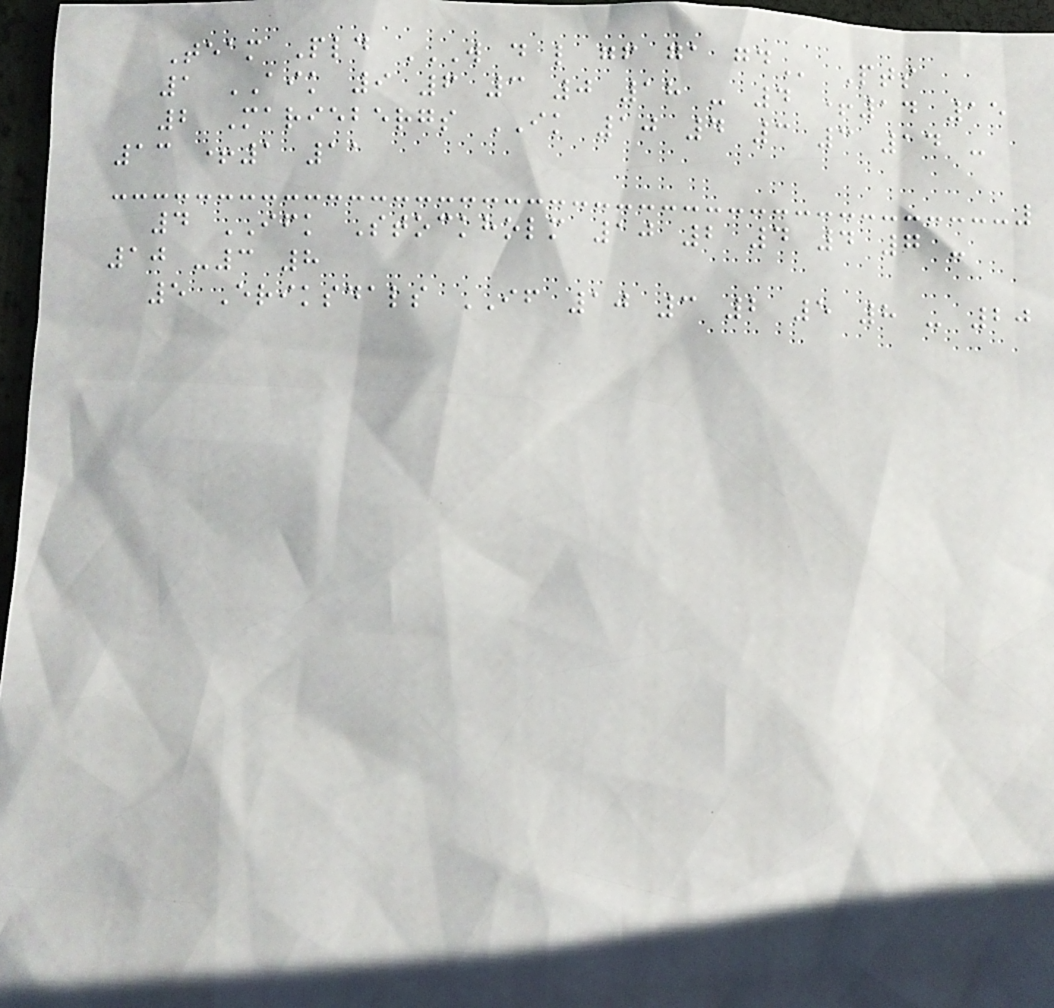Team Pld W D L GF GA GD Pts
1 AIK 9 6 3 0 18 - 4 +14 15
2 Mariebergs IK 10 4 3 3 14 -
13 +1 11
4 IFK Stockholm 10 2 4 4 7 -
10 -3 8
5 Eriksdals IF 10 3 2 5 8 - 20
